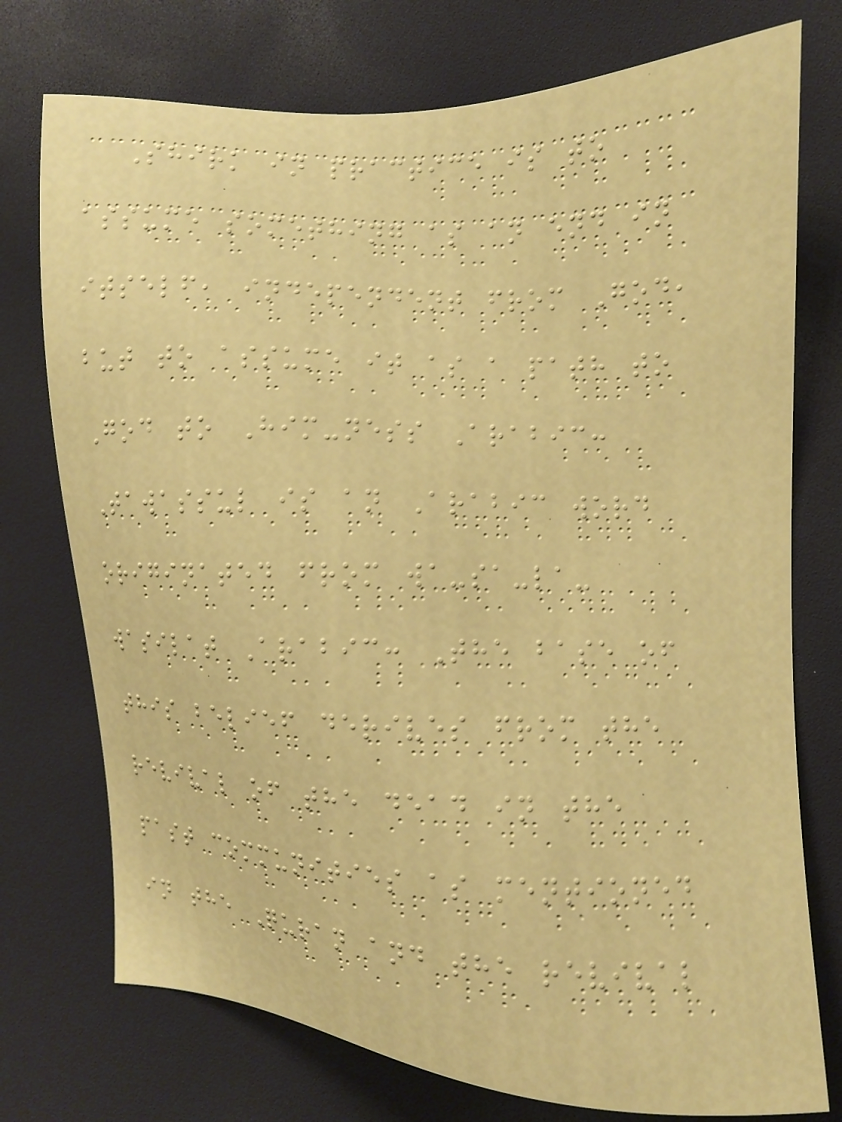Shirk in practice is to
assume something as an end in
itself, independent from God,
but to assume it as a path to
God to Him-ness Arabic:
Tawassul is an Arabic word
originated from wa-sa-la-
wasilat Arabic: The base of
this belief derives from the
revival of the dead in the
past communities as mentioned
in the Quran and the revival
